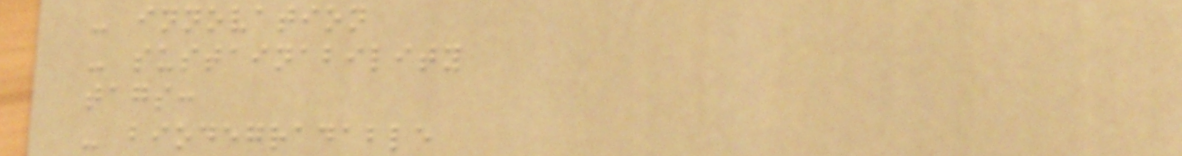- innovation
- sustainability
tags:
- biodegradable
